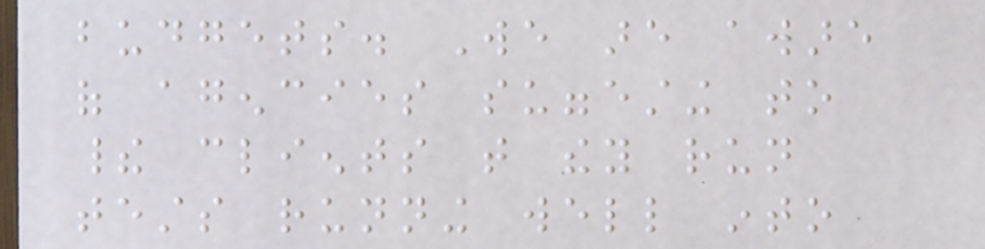budgets. We are aware
of agencies suggesting to
their clients that they run
tests running well into
